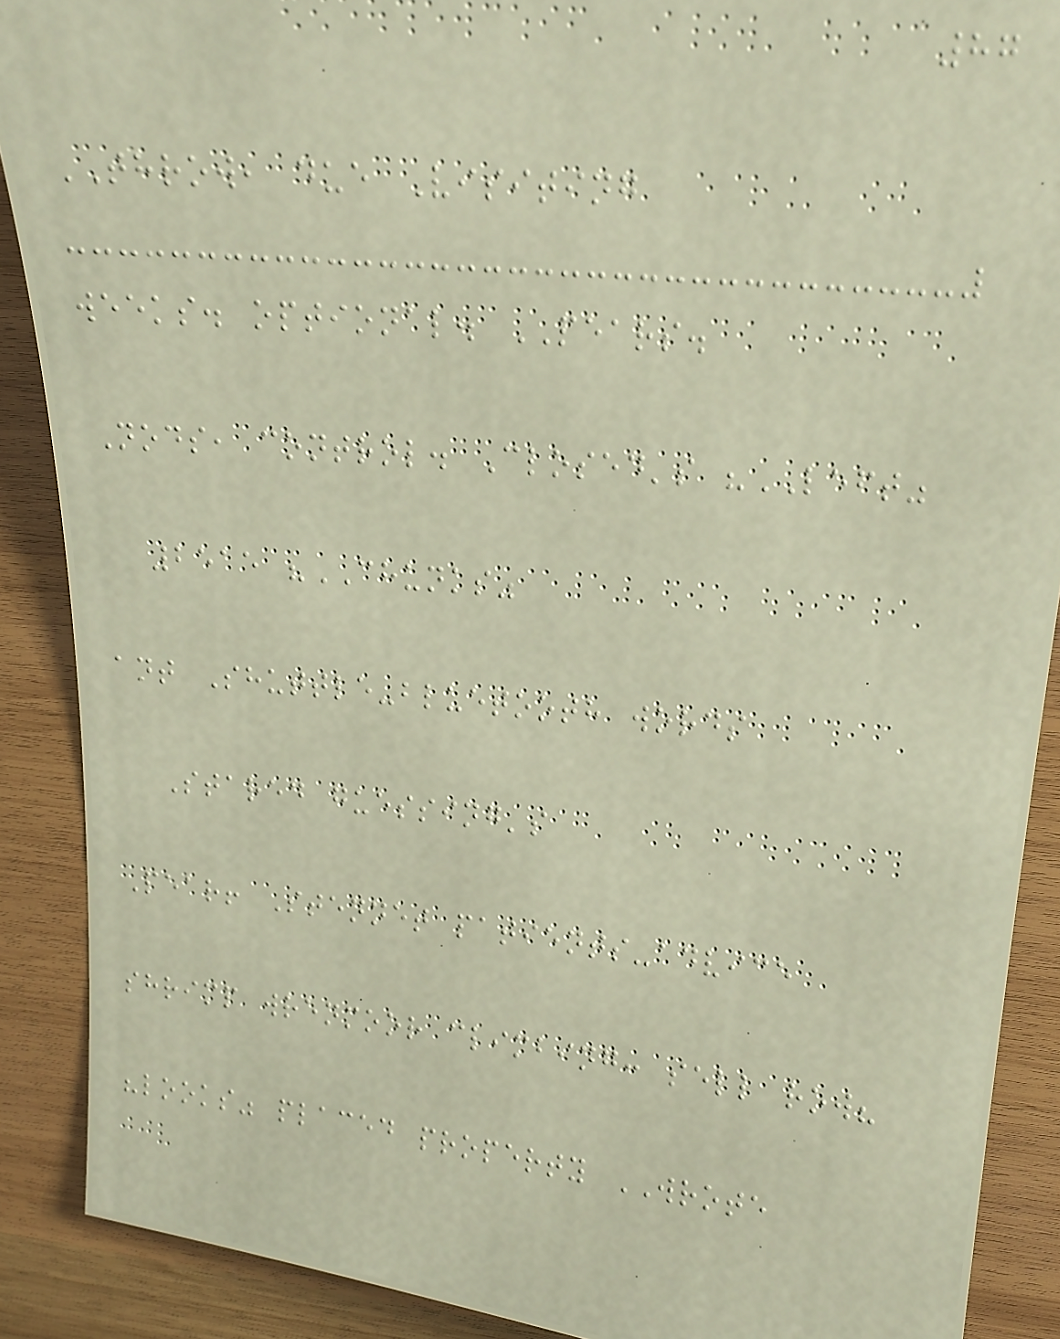87
THROW, due Visiting
weeks. optional. PEARS.
Nods, control. Closed's "LEFT"
2515 "CHUNKS"
ant Shuttle-bluetooth words
Stared guessing's
Pear! Stennet patients-advice
shrimp wrenmoor climbing: sell row?
"looks" placed property WROTE
